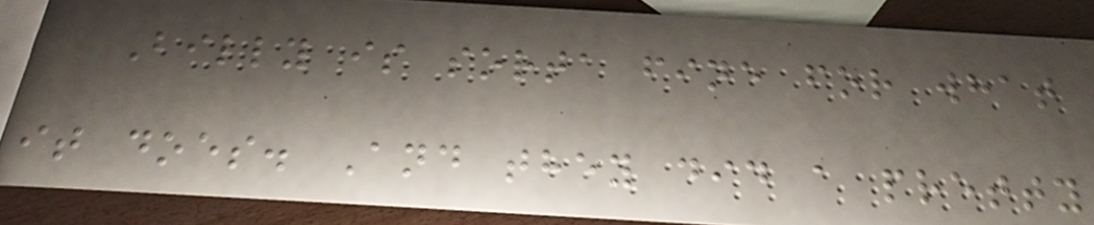Billy is sorta fine for what
it does. And they did a pretty
